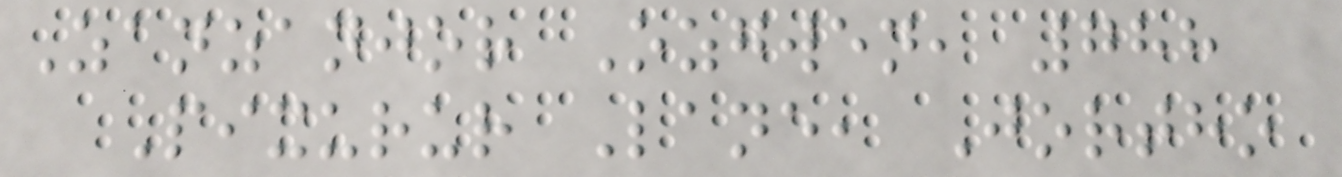Zanzanjor Ozgwen, 788
Pixurur Lane, Jortho
